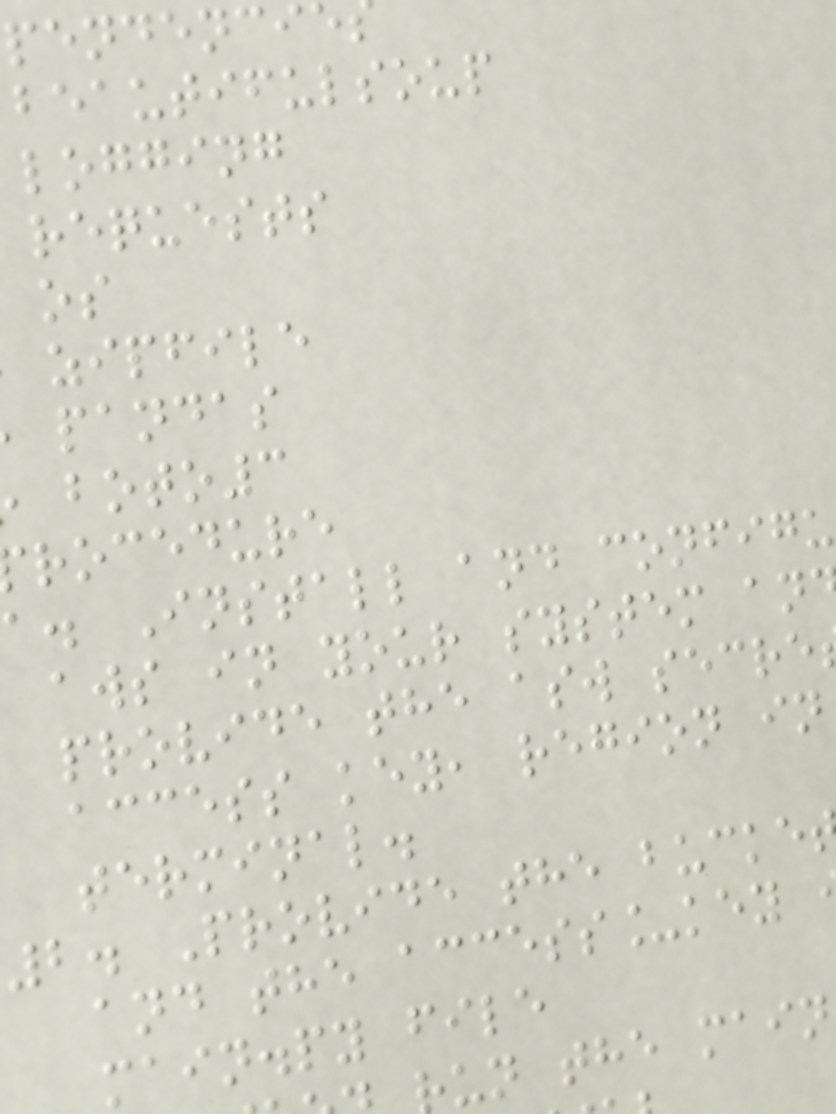beautifulsoup
logging
requests
zipfile
pandas
boto3
rocedure
a. Install and configu
aws in your system an
provide the asw secre
access key, region in
terminal.
2. Provide the bucke
and the access_key
main.py file
un the main
